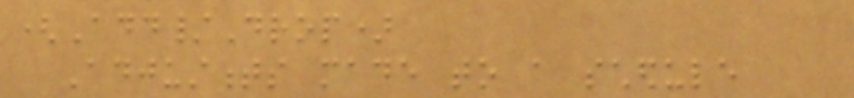(Add/Drop)
Adjustments made to a schedule
